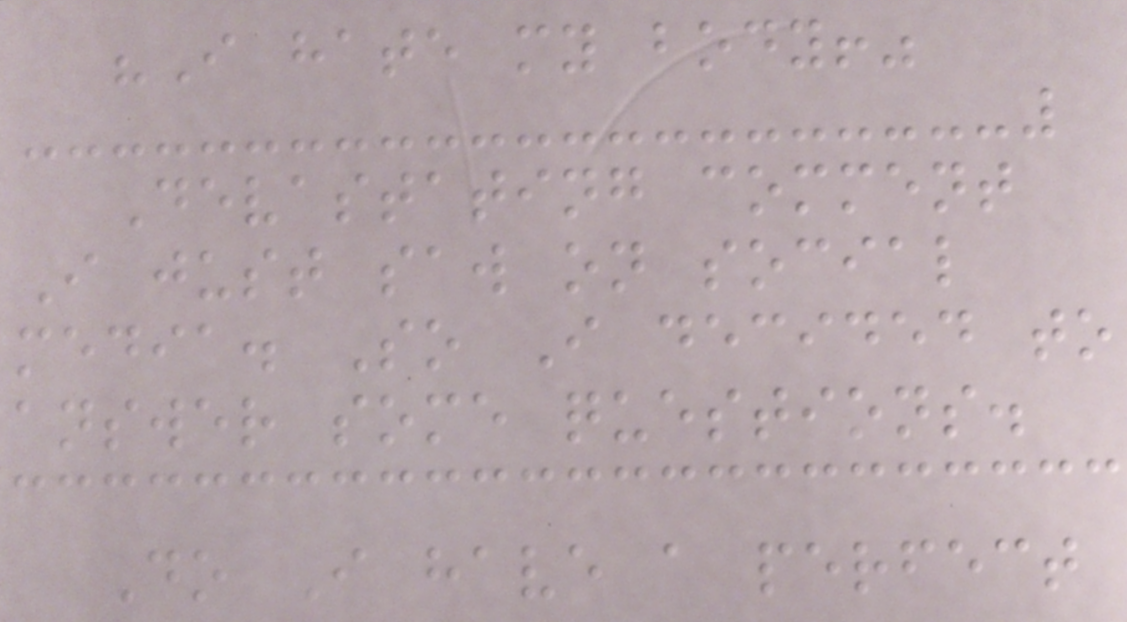"I hate my body!"
Devastating comment
I just saw on social
media. So I decided to
answer some questions.
Do I have a perfect
